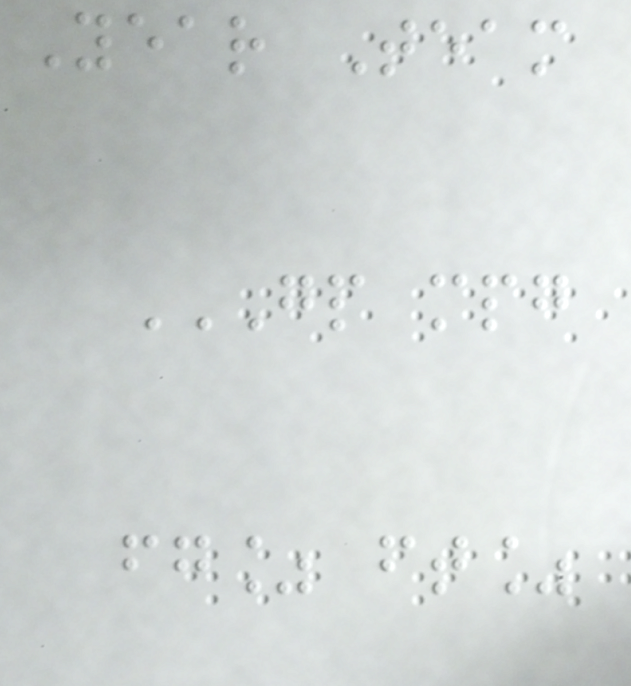Year Team
GP MPG
FG% FT%
